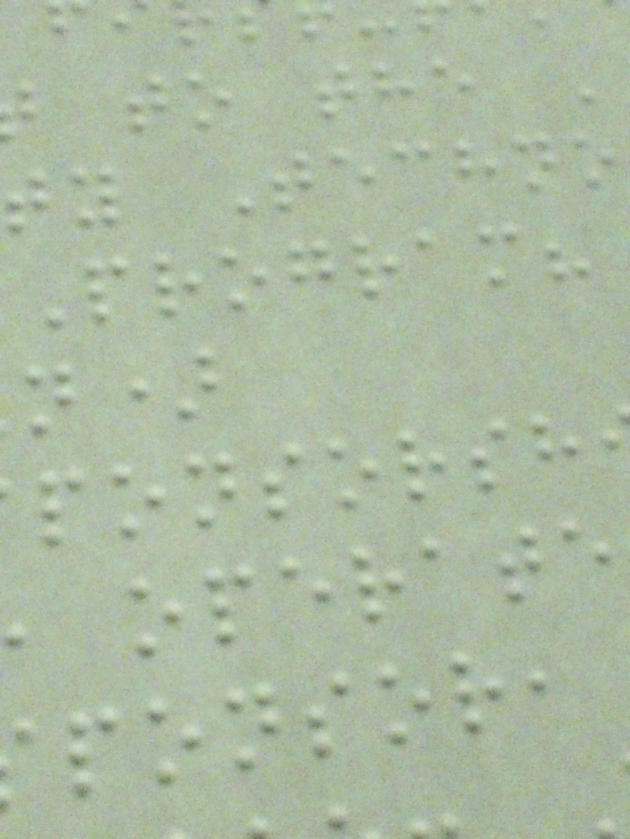to the
y Techno
Program?
operate
ponsor,
